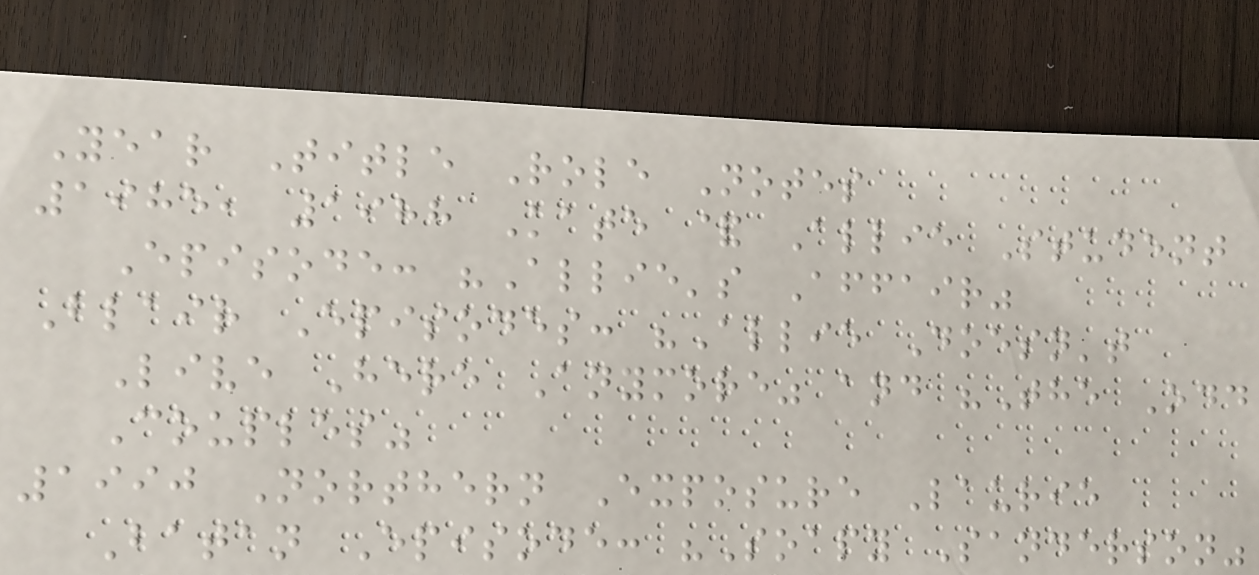Year Title Role Notes
1985, 1988 Kate & Allie Student
Episode: "Allie's Affair"
Blair Episodes: "Allie Doesn't
Live Here Anymore" and "The Odd
Couples"
1990 Northern Exposure Laurie
Batan Episode: "Soapy Sanderson"
